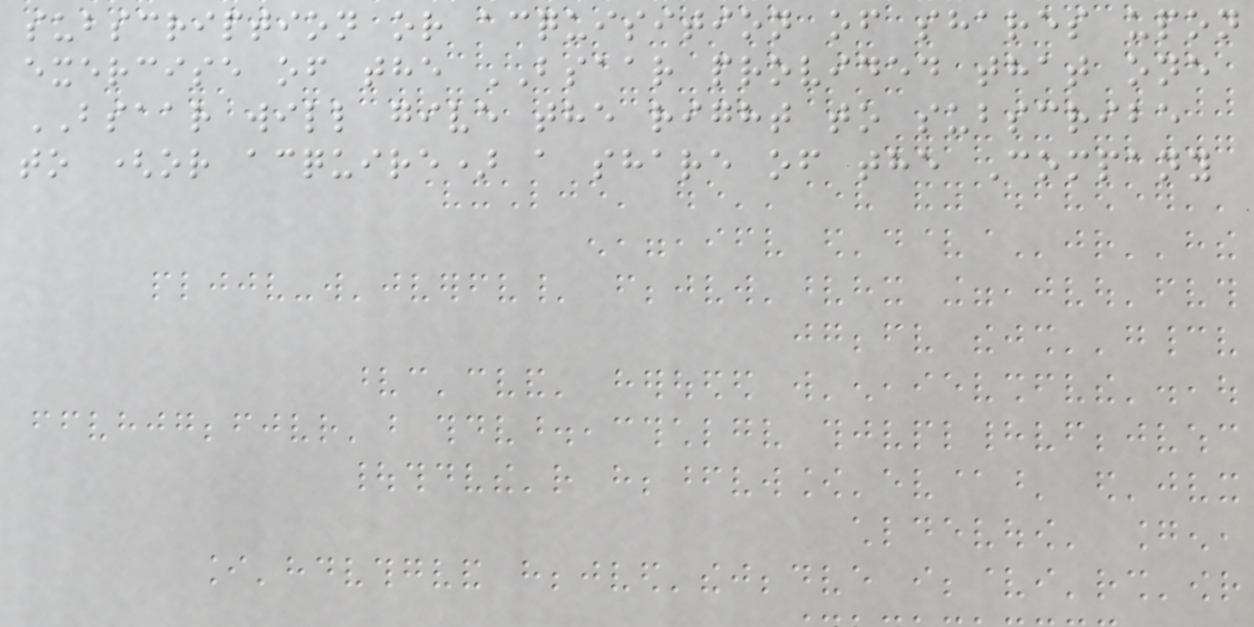subscription or acquisition of shares upon
exercise of the BSAAR provided that one
BSAAR will give the right to subscribe
to (or acquire) a share of the Company
